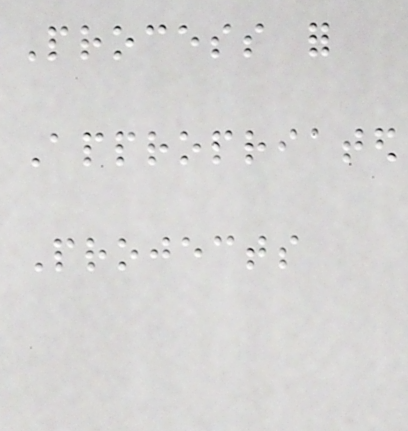Process for
Appropriated
Projects
